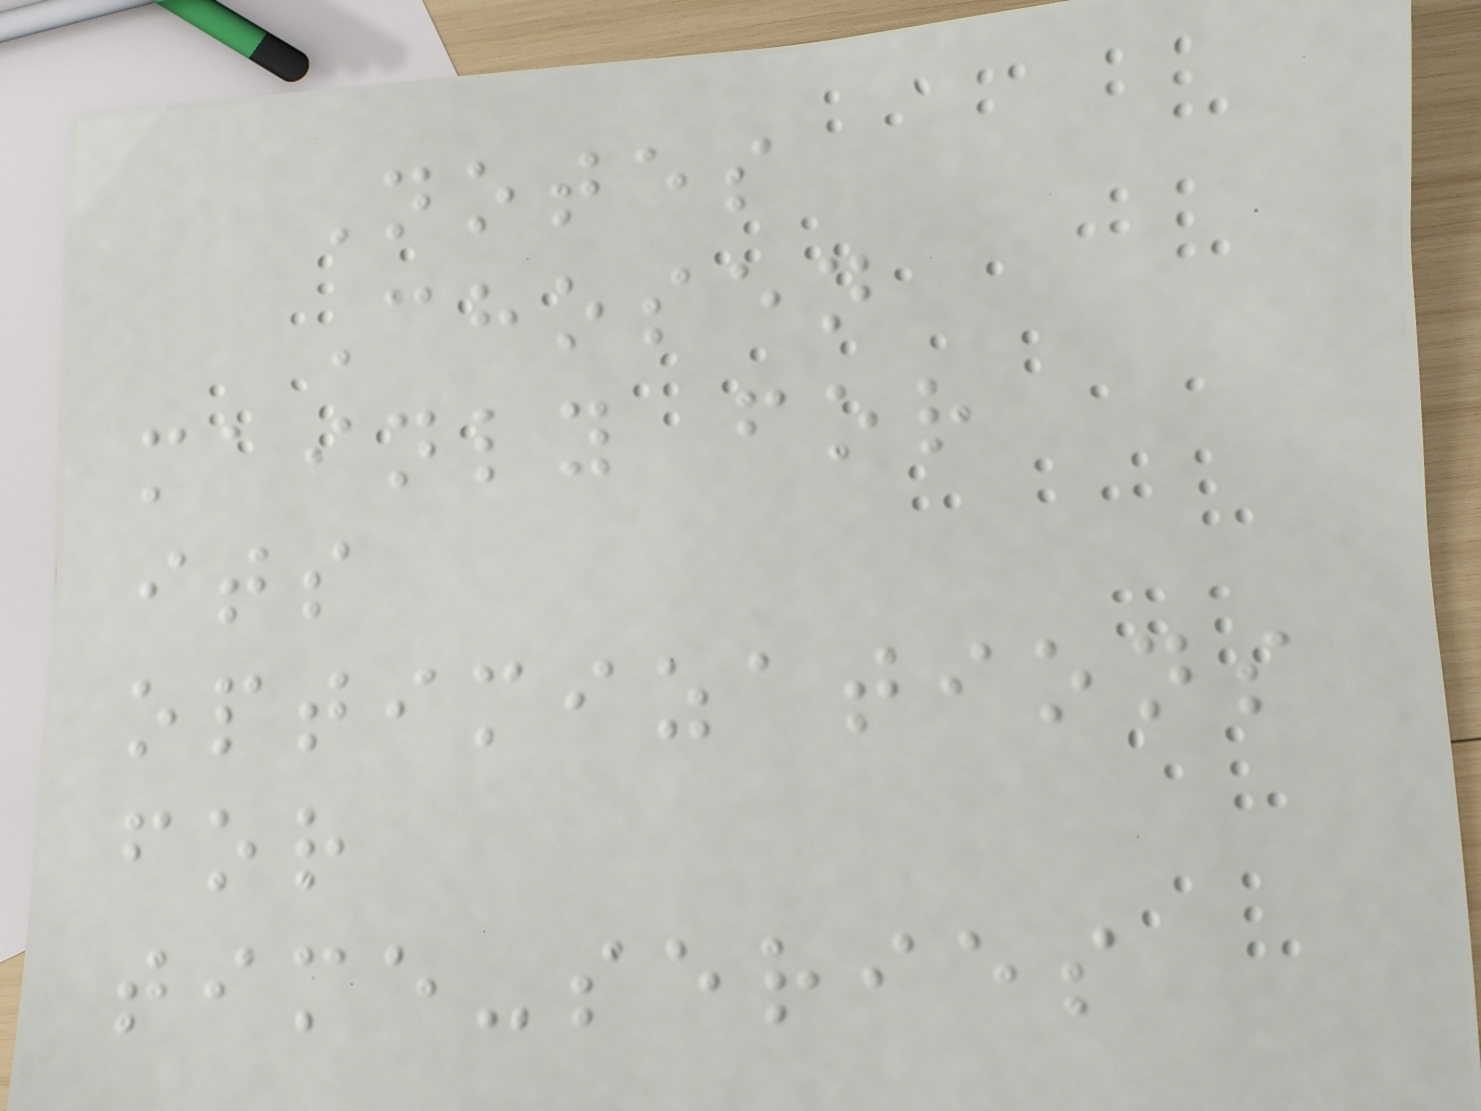Notes
Chosen
mainly for
its
optimizations
for
time-series
